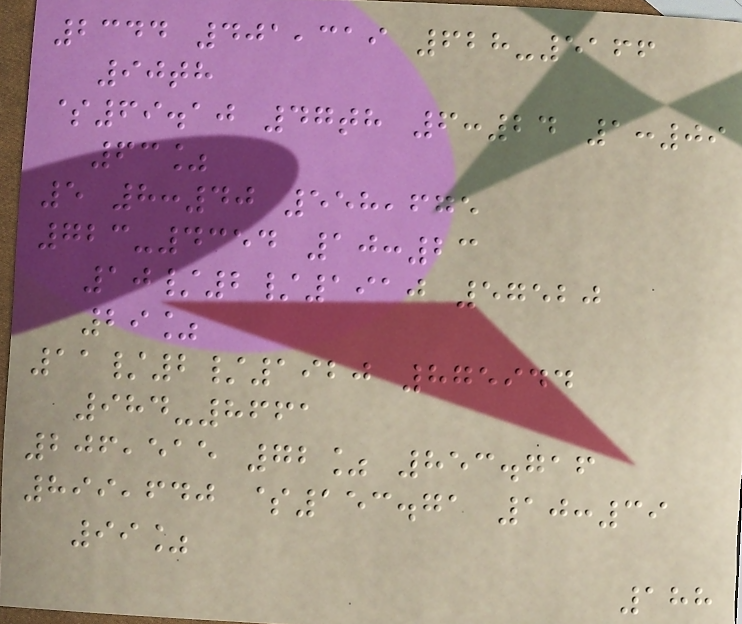2344 401,319 628-5166
90th
$69.10 47th 6:24 1:09
63%
5 8:40 558,675
723-4354 10:23
10/2/1910 57520
29%
11/2/1920 875944
984-8661
206,515 72% 853.716
899,640 $153.71 10:39
99%
188
